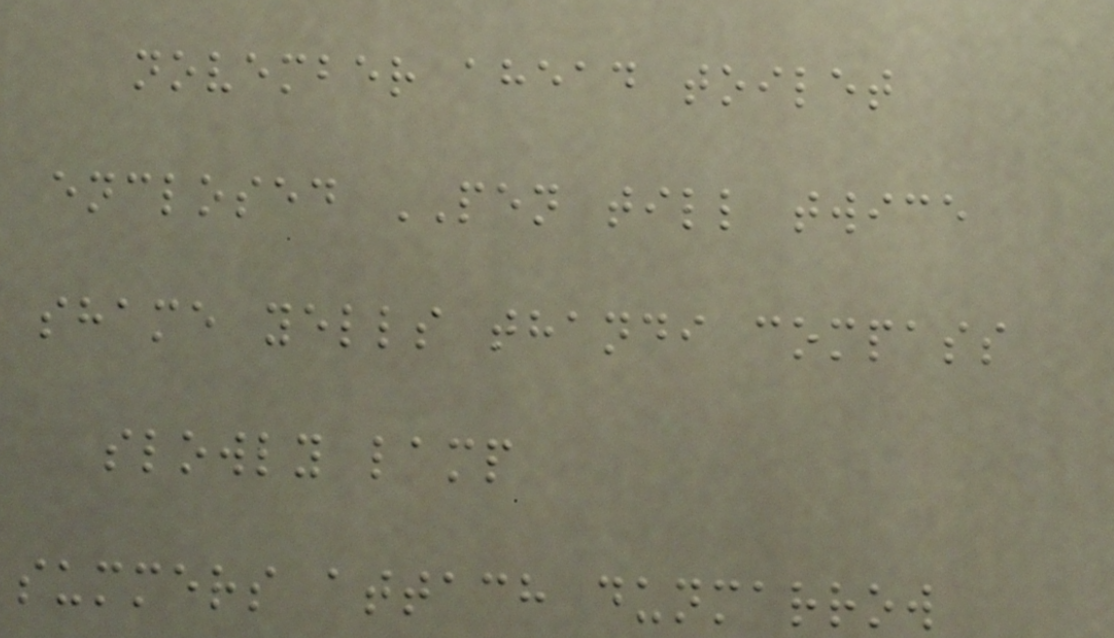november ahead toilet
enclosed PEN till twice
shame yells thandi compass
slowly lamp
summers attach dunmarrow
